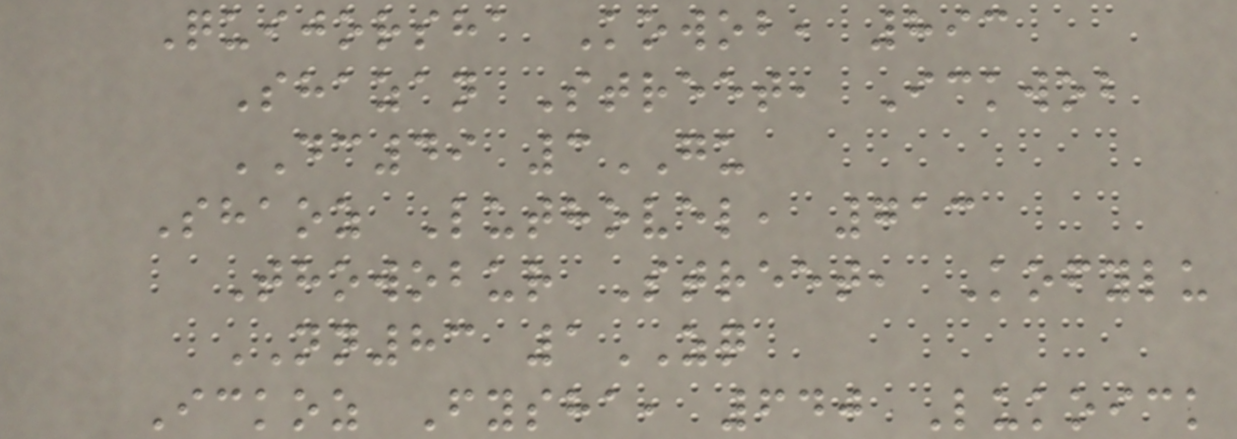Quijorsha Kowob, 893
Shazan Street, Ickwob
DC49 3GU
Shaoz Luthovel, 713
Thowobur Street, Kofylu
NN83 1ZQ
Ickoz Fysha, 640 Lukoick
